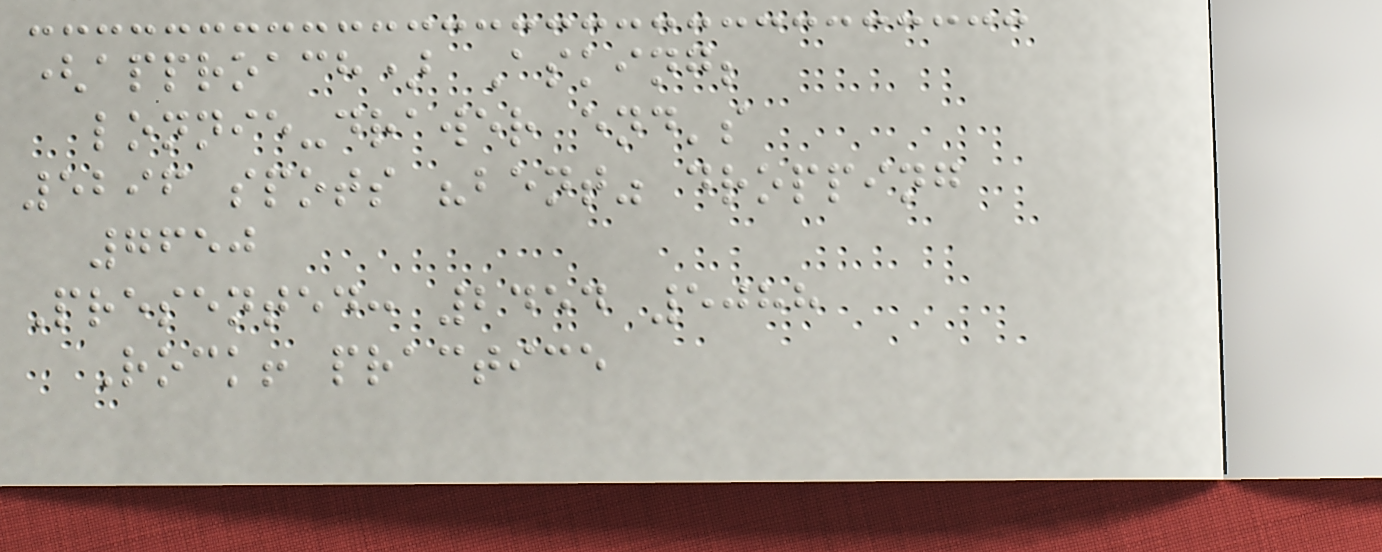(approach) Asking;
lonnie-drawer end's
5296 spots "bent" dropping
7650
Presented: 2454 5088
Rock! practice
